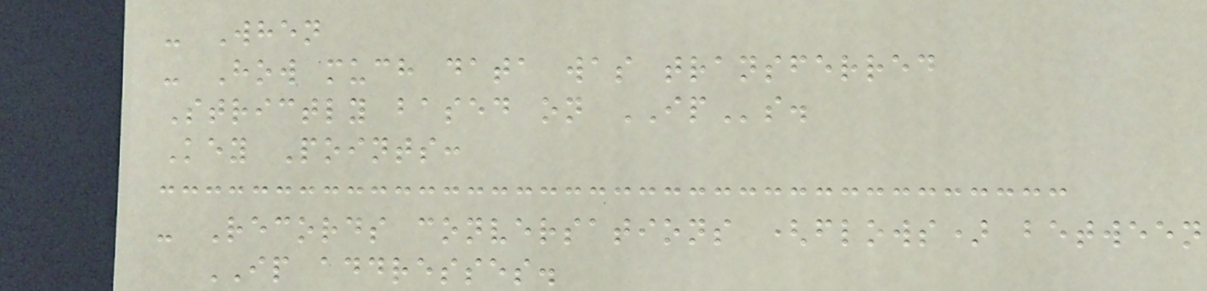- When
- How much data was transferred
Strictly based on IPs.
Key Points:
- Records conversations (flows) between
IP addresses.
